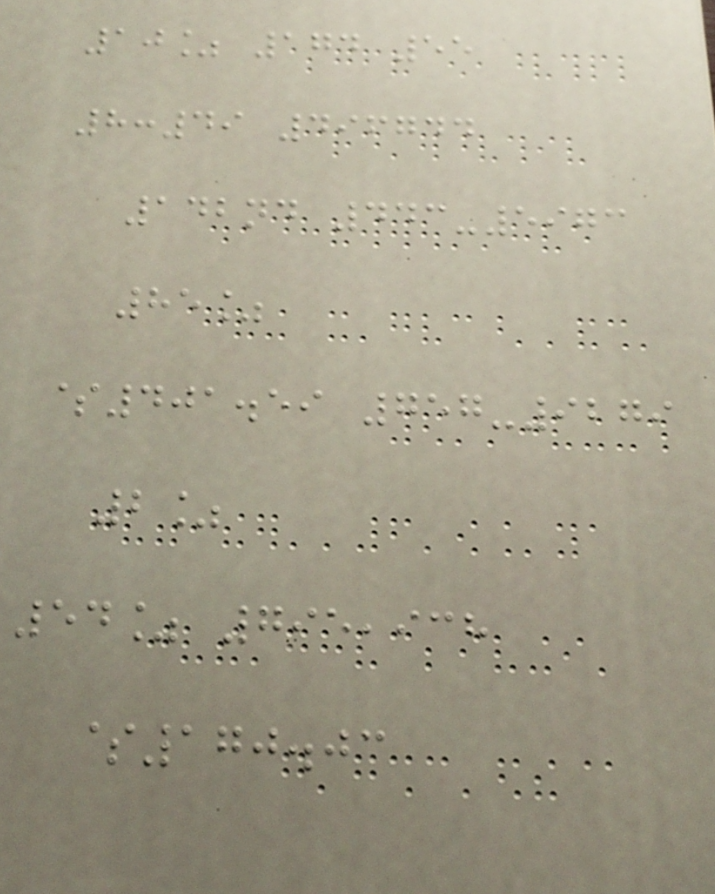10% 174 55
8:49 496744
142nd 443-5973
85%
$401.59 757-9279
2%
54% 795,938
$170.03
